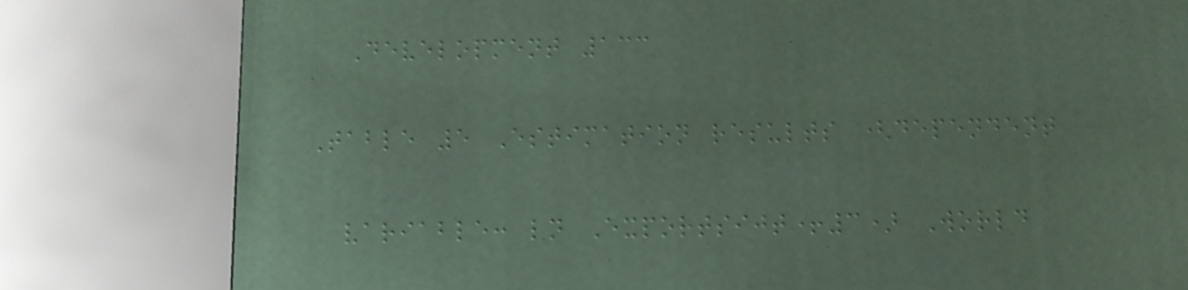Development 133
Table 5 Estimation results (dependent
variable: ln Exportsijt+3) World
